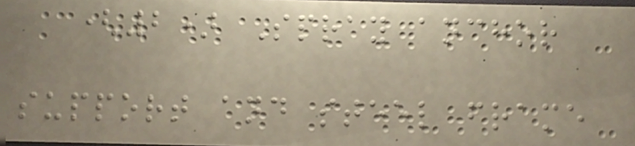(2) Spray anchor
support and steel frame
